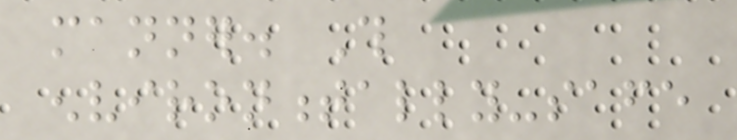manner. This
environmentally-safe
